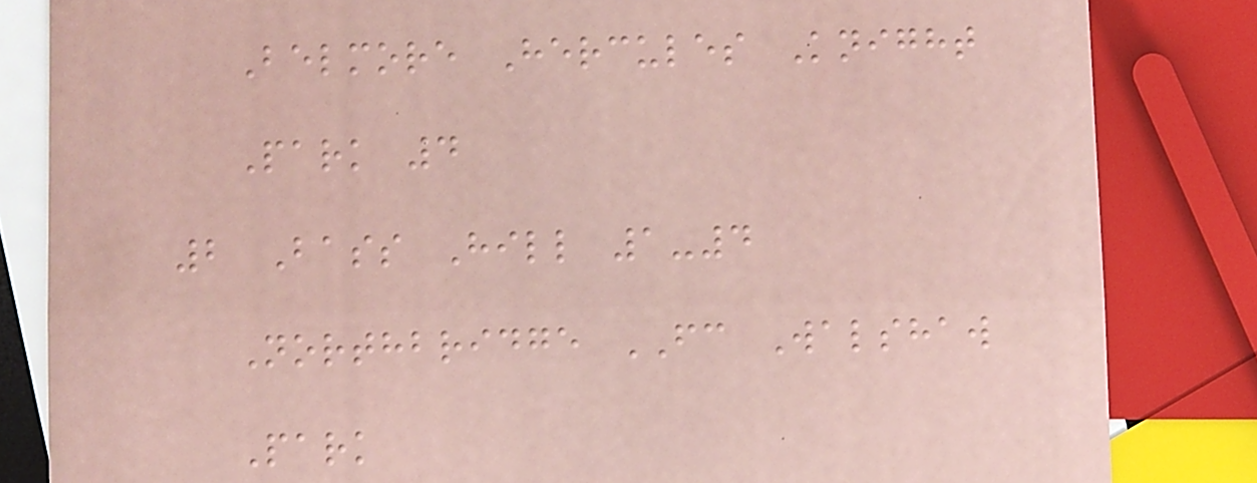Belmore Hercules Knight
Park 4
2 Bass Hill 1-4
Northbridge FC Walshaw
Park
